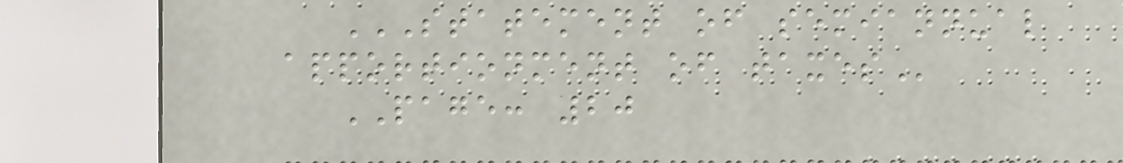STATEMENT OF SEMIANNUAL
APPORTIONMENT OF TAXES
PAGE: 20
